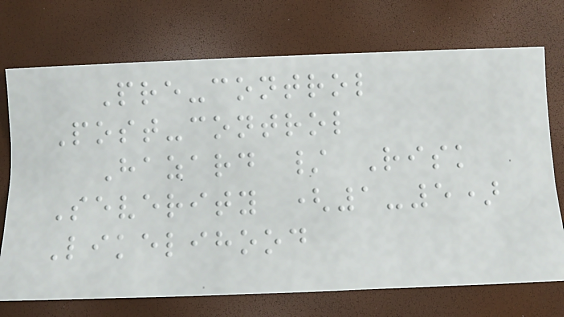Pre-control
Post-control
Hazard / Risk
Severity (1-5)
Likelihood
